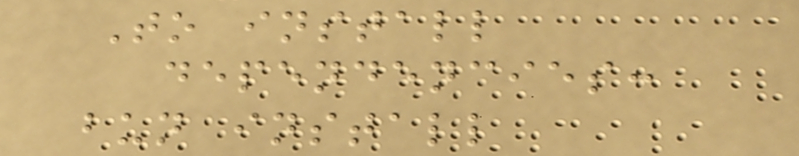To install
dependencies:
bun install
